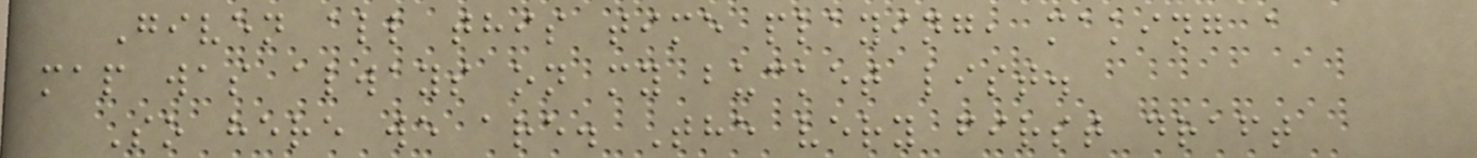Given all this time playing, making a
map was always on my bucket list.
So here we are. The very first draft
